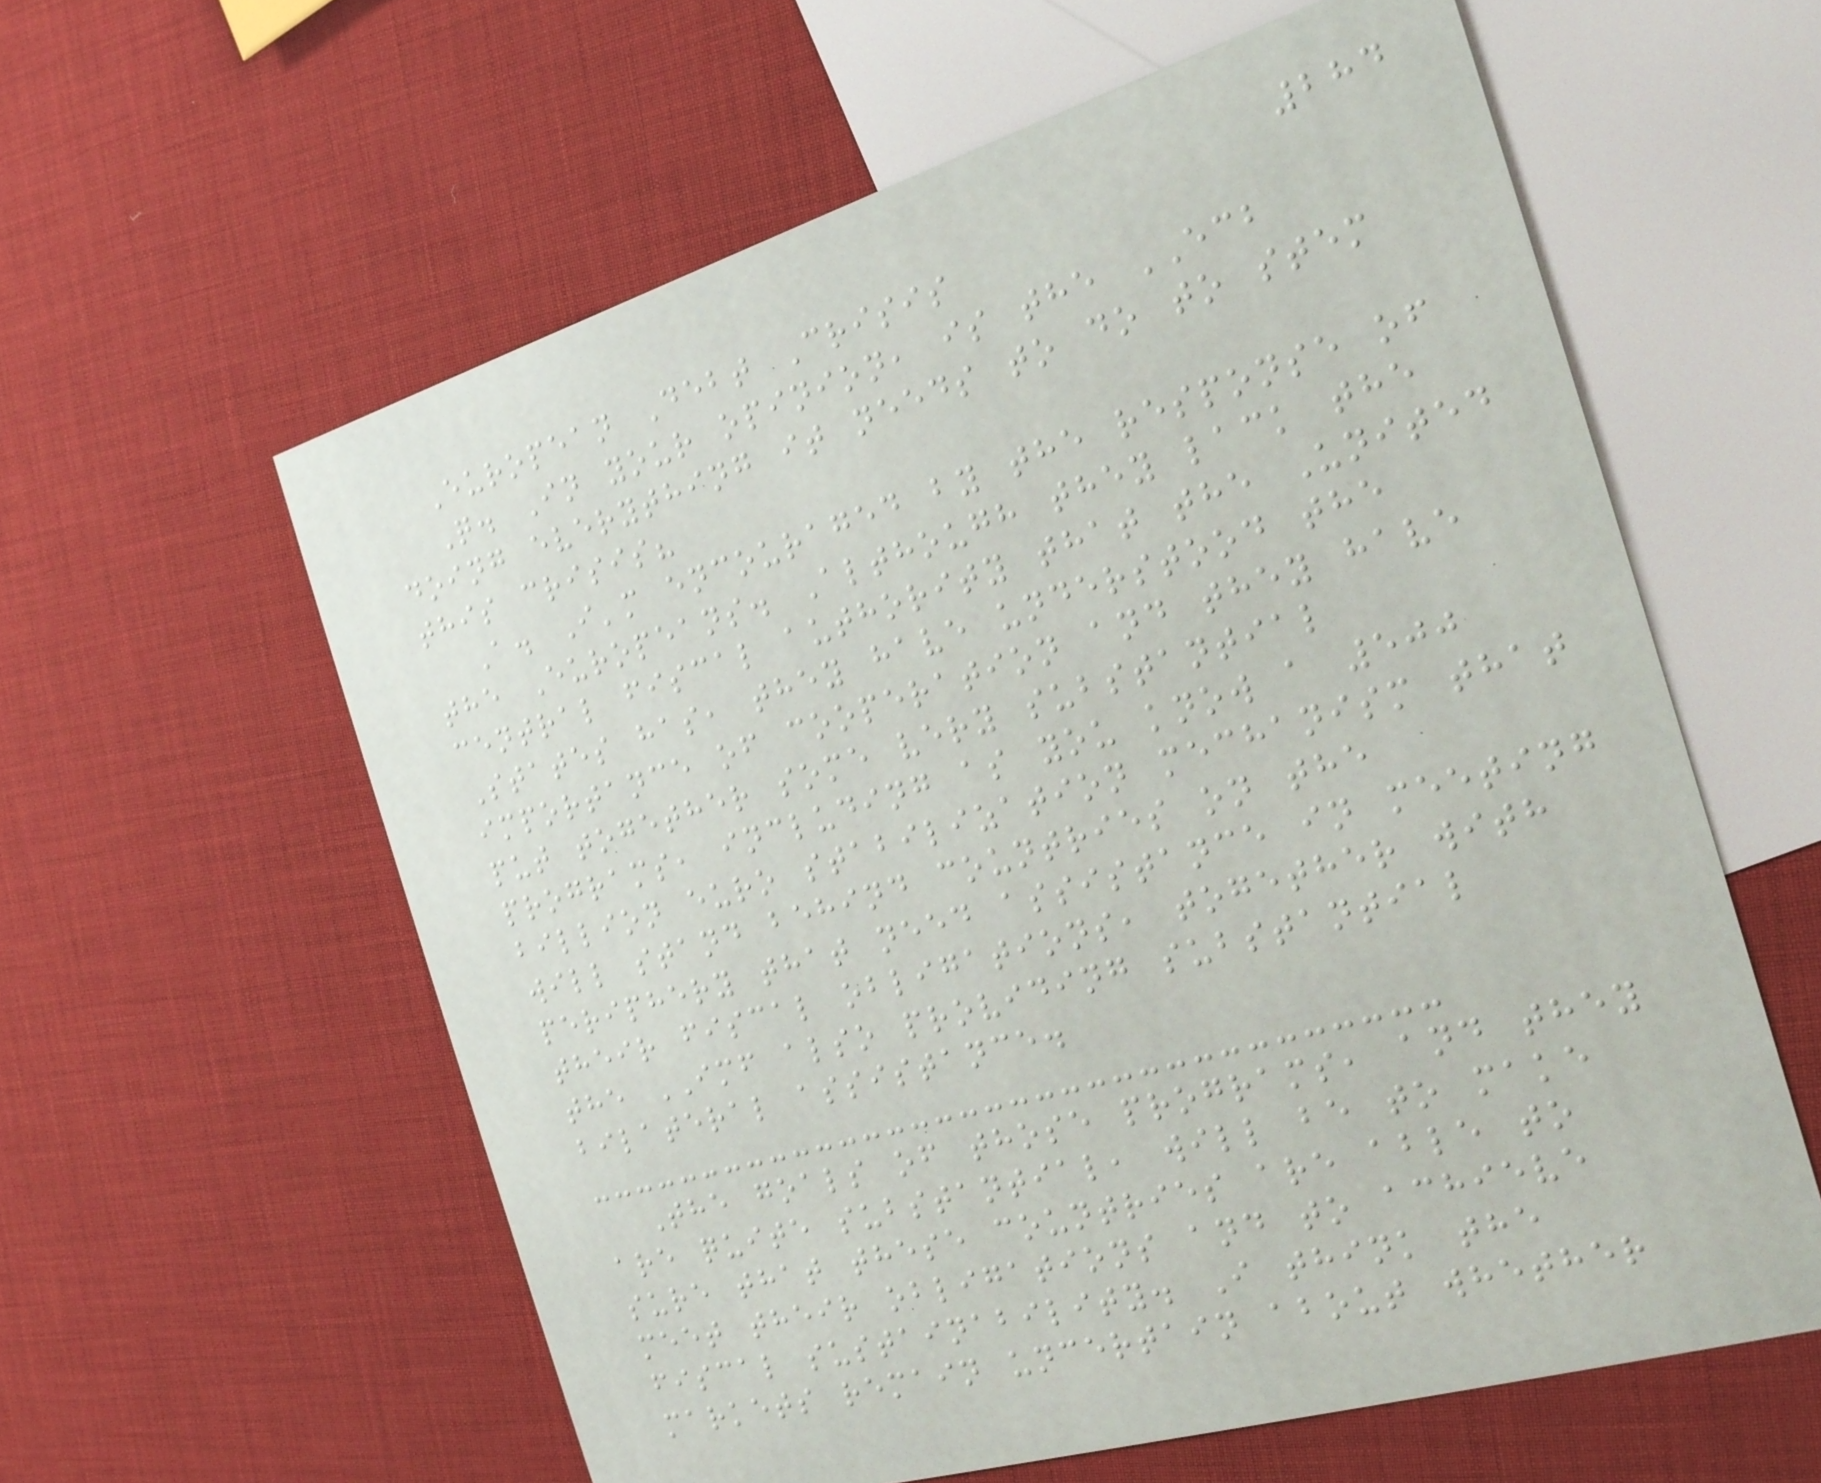284
European Debt Crisis
Q. In your opinion, is the ECB
doing everything it needs to do to stem
this crisis?
A. I'm encouraged by the response of
the Europeans. Although they lack the
central fiscal authority that the United
States has, they have understood the
importance of cooperation and they have
put together some very substantial
programs, including as you know a 500
billion euro stabilization mechanism that
will stand behind countries on the
periphery that need assistance in meeting
their fiscal obligations, together with
the IMF also providing substantial
bilateral assistance.
The goals of those programs, and they
are quite substantial, will be to make
sure that these countries are able to
meet their obligations and to achieve
fiscal sustainability. I think the
markets remain uncertain about whether
